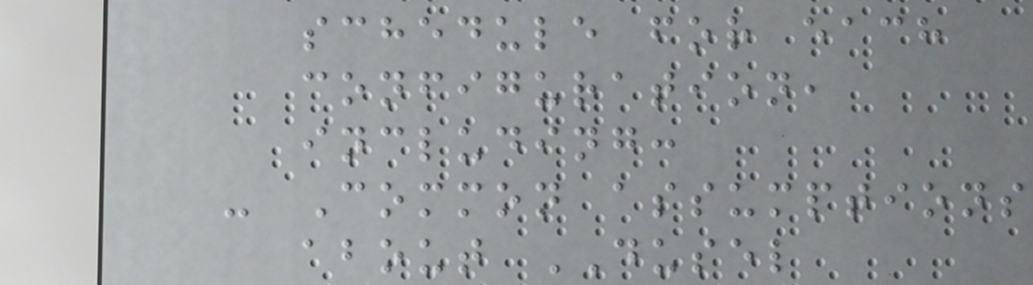schedule for each
configuration,
including:
- Common assumptions
about DUSEL
